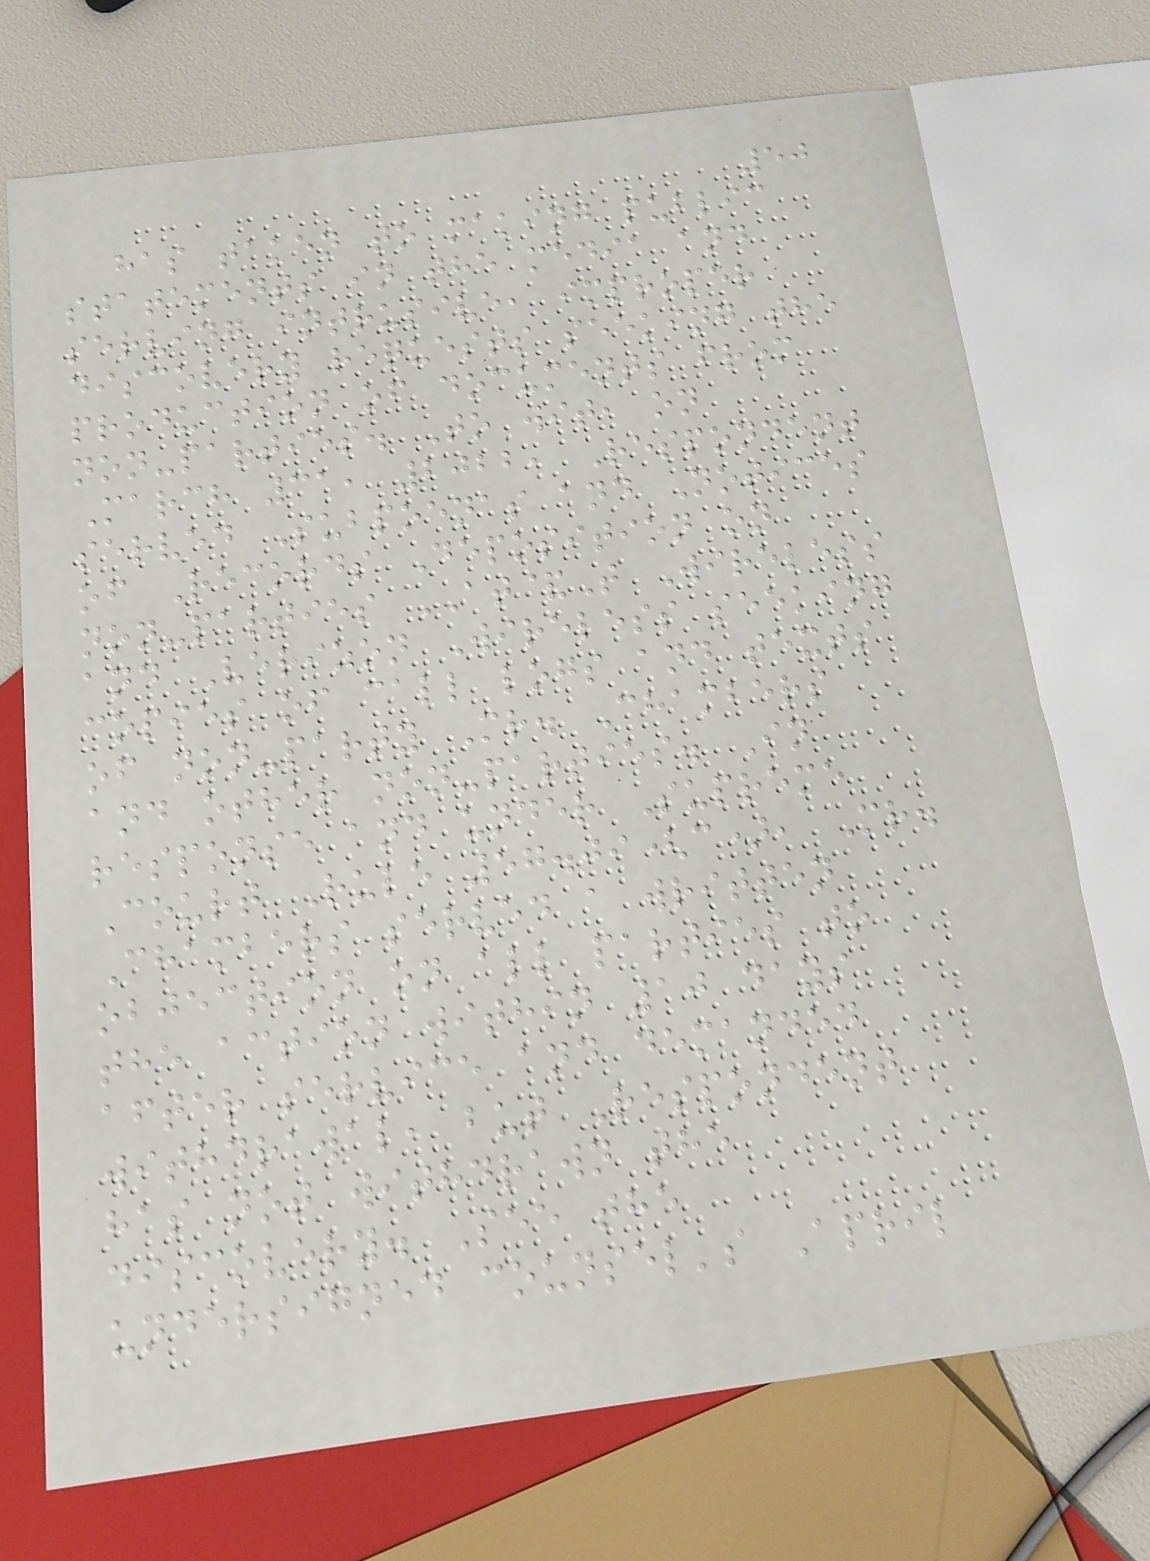50
has taken to making public
statements in the media and
serving intrusive, improper
discovery requests seeking the
production of documents from
non-parties. To wit, on
March 31, 2022, Respondent
served Subpoenas and Notices
of Records Deposition on
non-parties AT&T Wireless
and Verizon Wireless seeking
copies of call logs and texts
of non-party Mr. Chambers
and other non-parties. In
response and under Supreme
Court Rule 57.09(c), Mr.
Chambers served a written
objection on all parties to
the action within 10 days
after service and demanded
withdrawal, but Respondent
has not withdrawn the
discovery. See the
undersigned counsel's April
